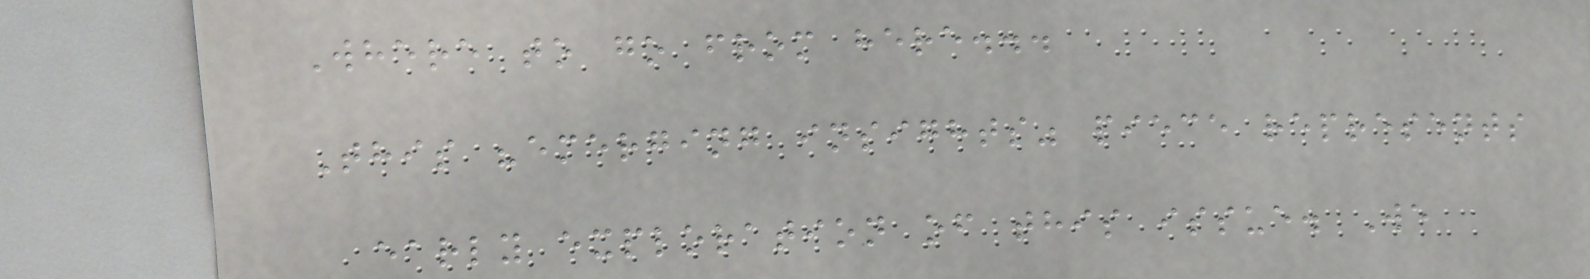Where to go from here...
This "emerging insights" piece represents
early exploration of this issue. We
